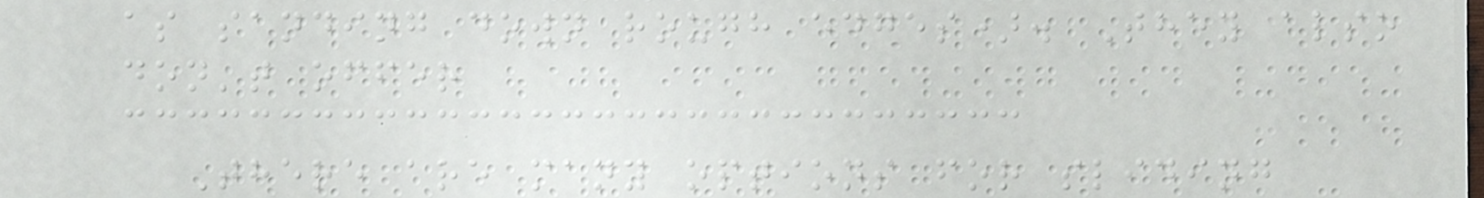as sanding down rough edges). They also
don't offer
There are many options for sliding
